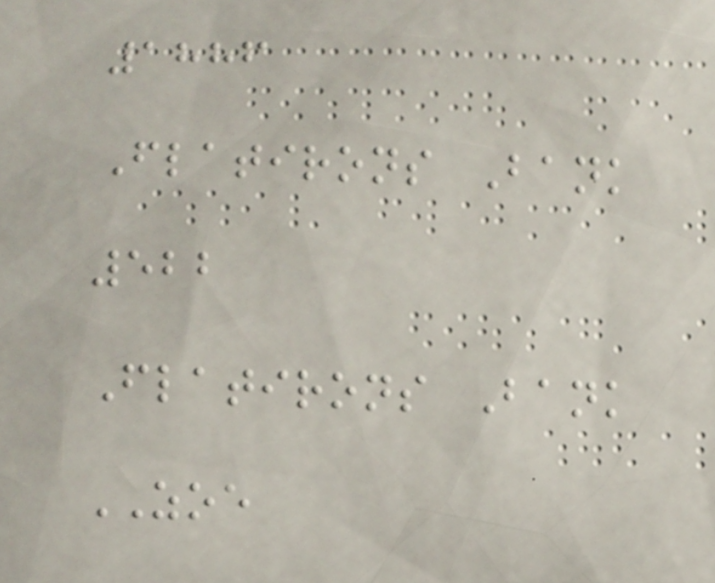1886
Flatirons Bank
522
Flatirons Bank
ZOE
